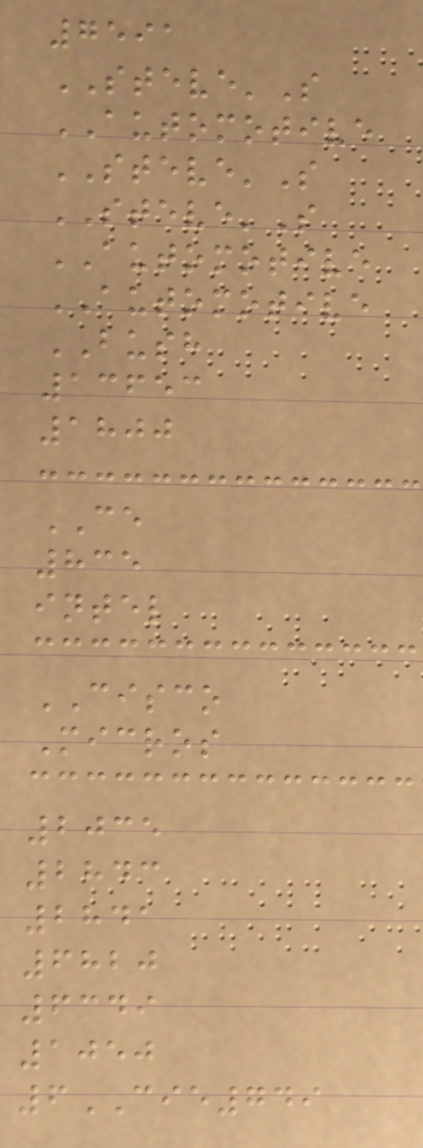7591
STEVE'S
AUTOMOTIVE
STEVE'S
STEVE'S
AUTOMOTIVE
AUTOMOTIVE
BUSH
13653
1800
CE
835
intel
CISCO
Micros
2035
2843
2841
6820
6349
1050
6CIE749
